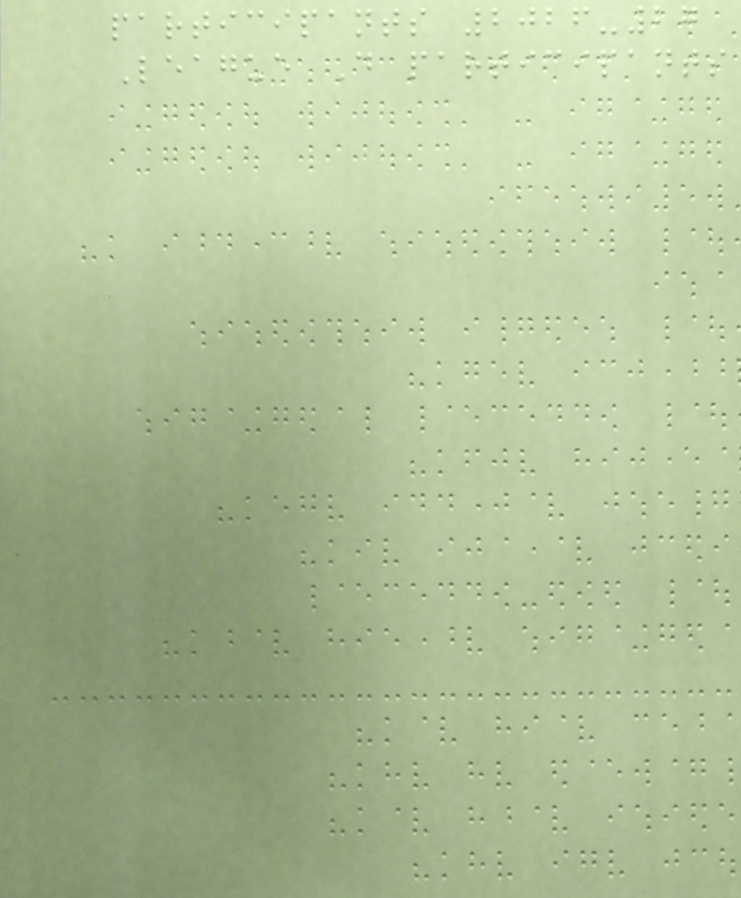participants 2026-27
League D participants
